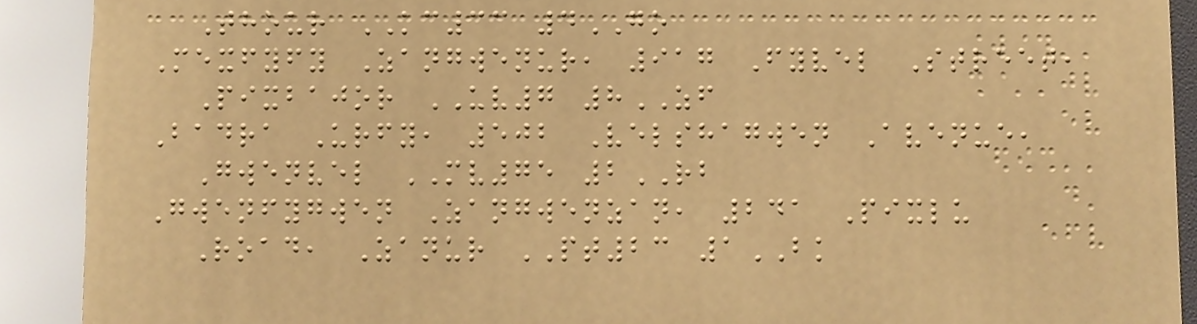Thour KC33 4GO
Mexfyfy Zangwenur, 917 Fyvel Street,
Pixbajor UV7 8ZF
Badra Urfy, 502 Velshagwen Avenue,
Gwenvel MV75 2RB
Gwenfygwen Zangwenzan, 241 Pixlu
Road, Zanur PT23 1BK
